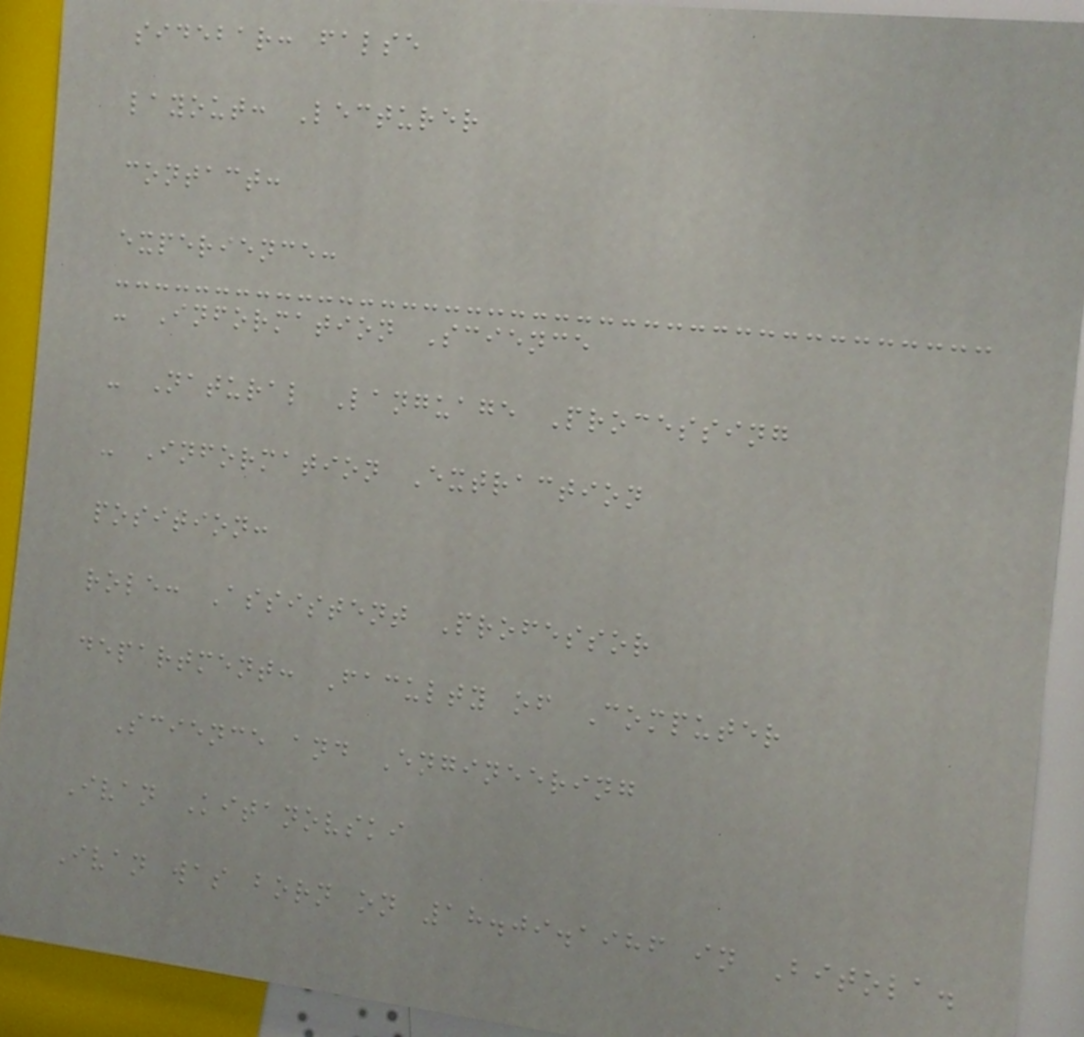sidebar: false
layout: Lecturer
contact:
experience:
- Information Science
- Natural Language Processing
- Information Extraction
position:
role: Assistent Professor
department: Faculty of Computer
Science and Engineering
Ivan Kitanovski
Ivan was born on 18.09.1986 in Bitola.
